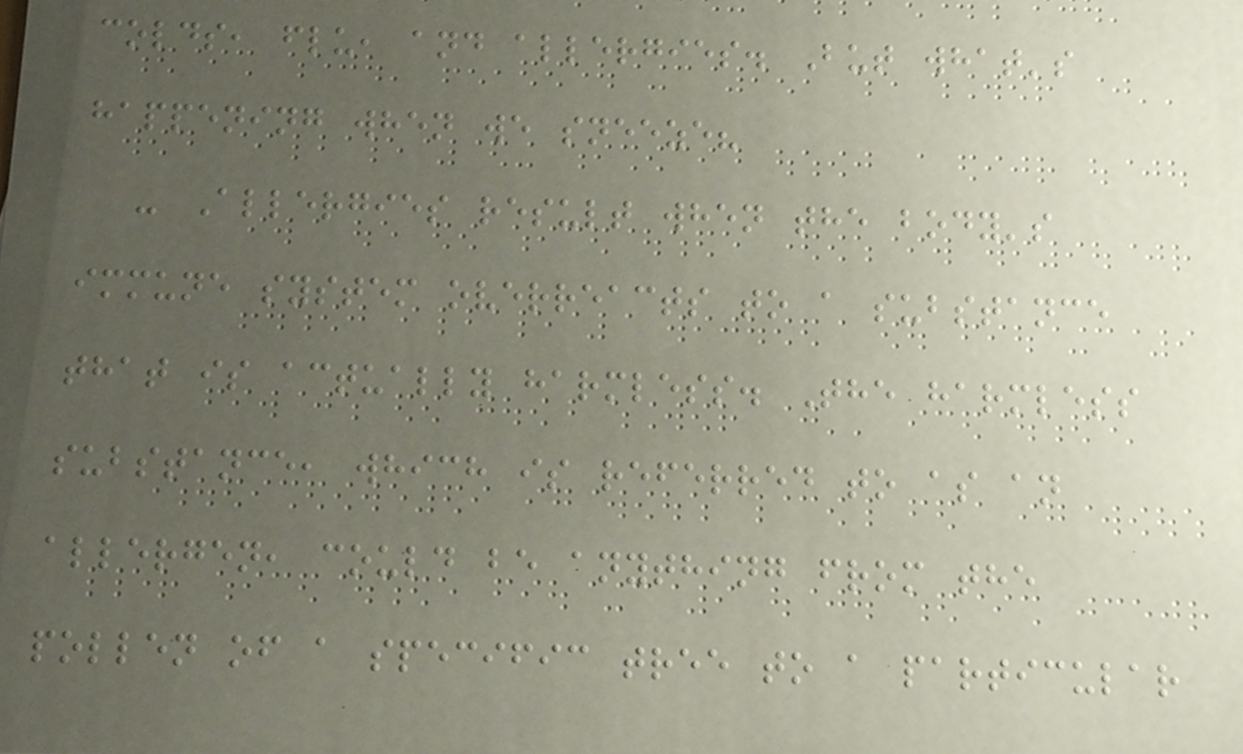colds, flu, and allergies. But what's
happening when we sneeze?
- Allergies result when the body's
immune system overreacts to a substance
that is actually harmless. The harmless
substance, which is referred to as an
allergen, could be anything from the
pollen of a specific tree to a particular
